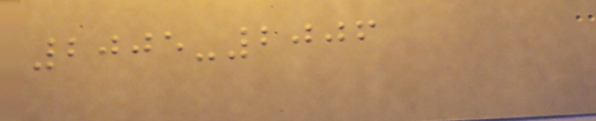2005-2006
